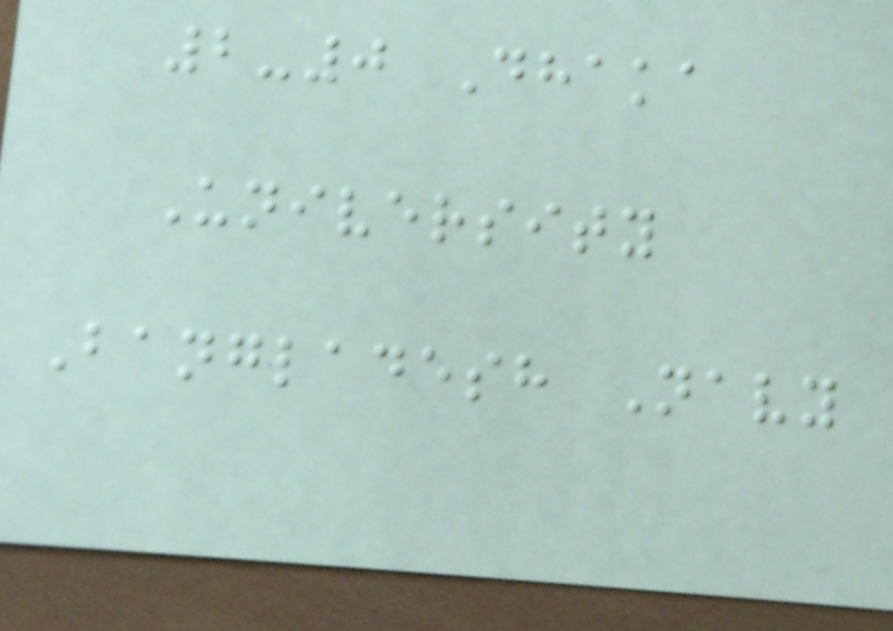2-0 Dhaka
University
Bangladesh Navy
